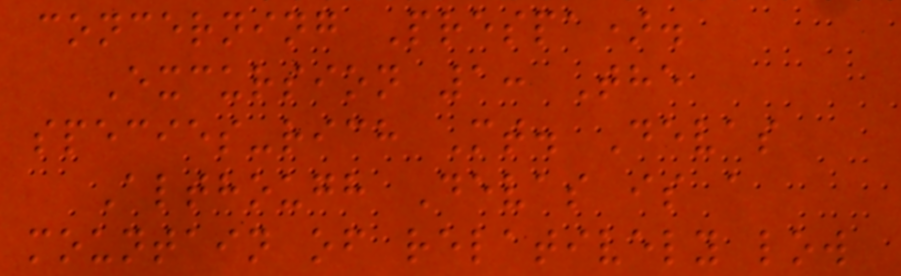concerning Prespa).
Excursion 1: The
species-rich Mt. Devas
Although Devas is a
mountain of relatively low
